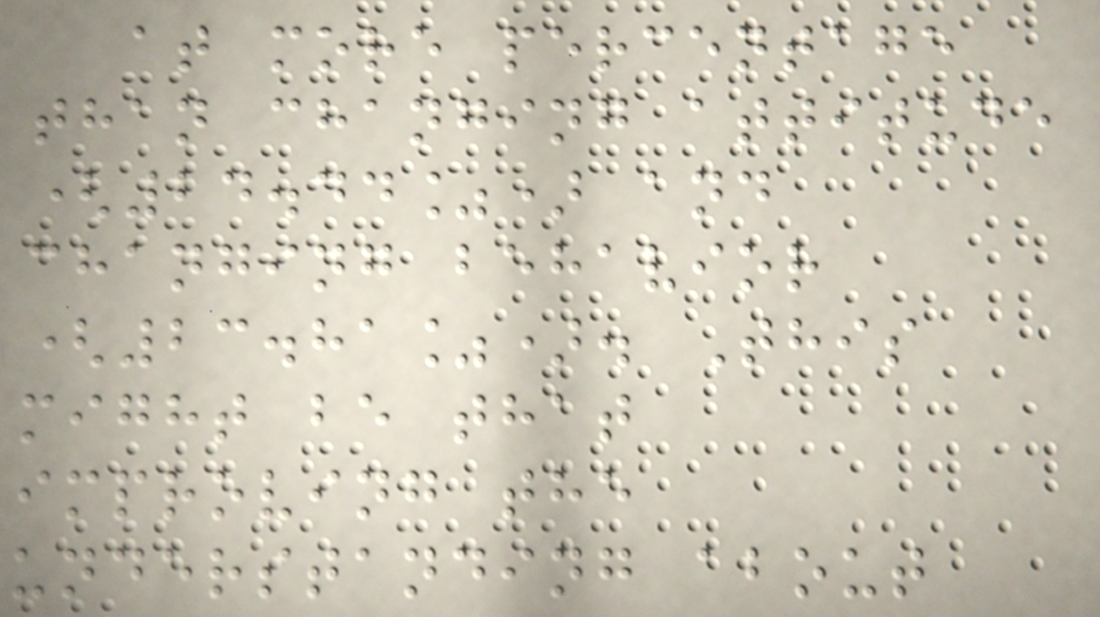at more percentage
than changing attitude
(24.44%) and
changing behavior
(23.81%). This
might be that
improving the
understanding about
